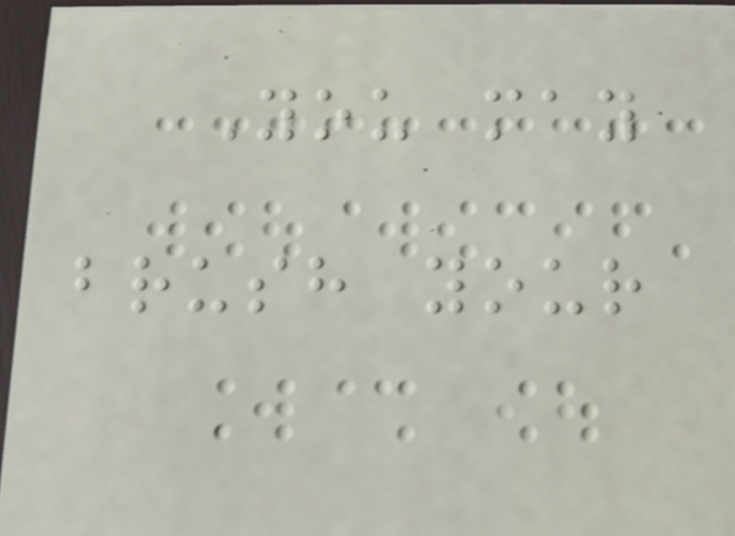You may
brush your
